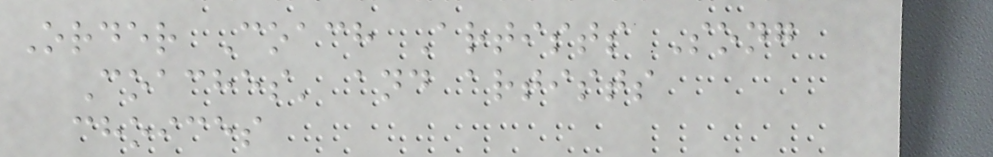Order Coach Artists Song
Coaches' and artists
choices
